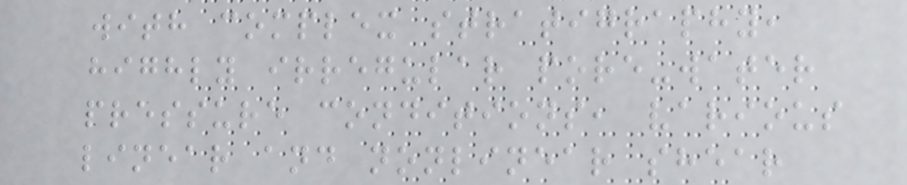with complex stratigraphy,
highly irregular pore-water
pressure conditions, various
linear and nonlinear shear
